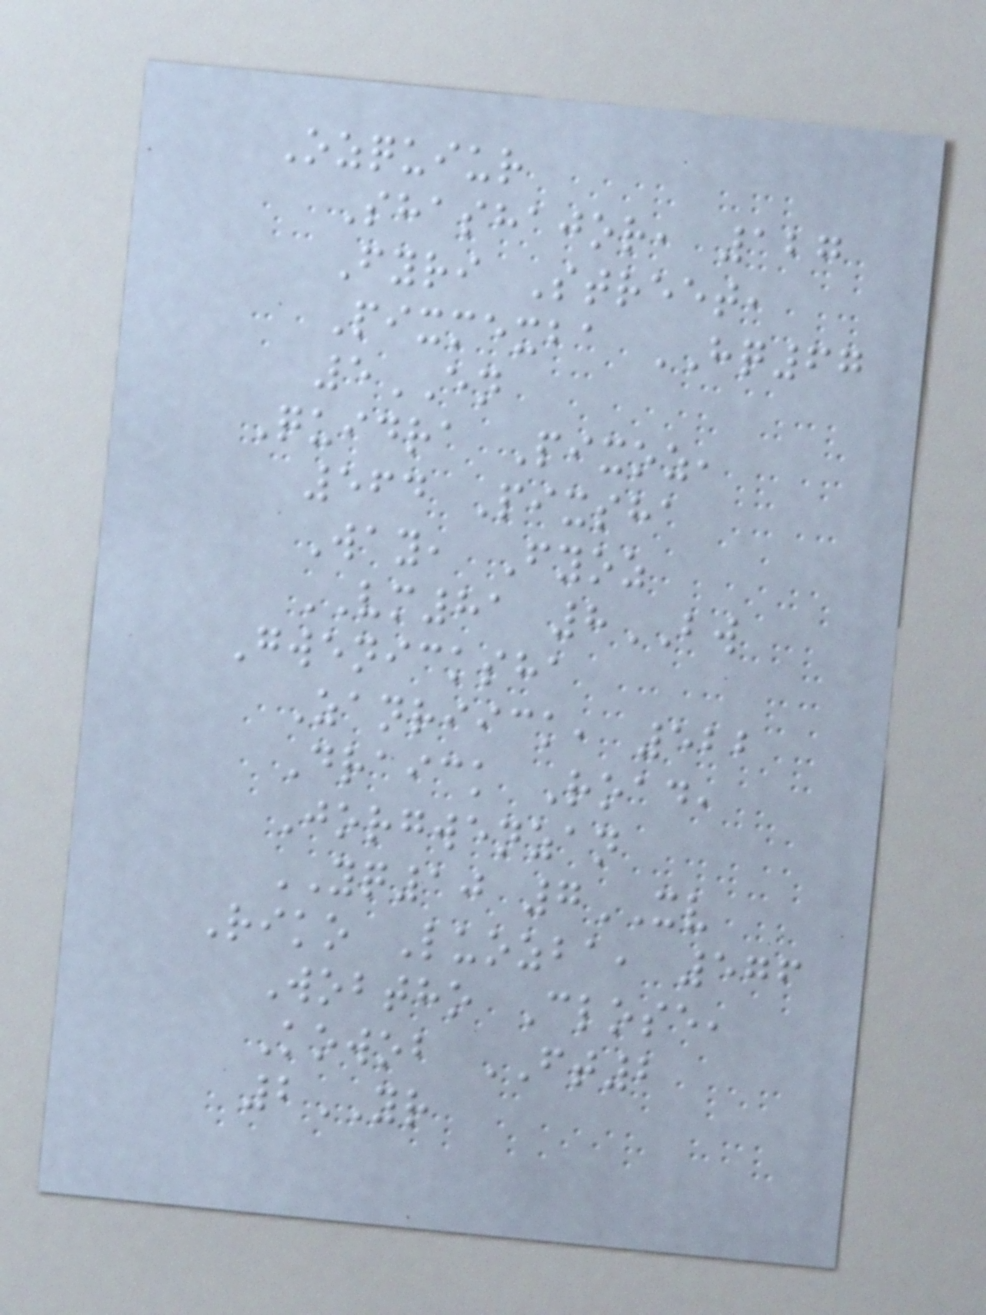Ozquiur
Shashajor, 127
Fyri Street,
Pixmexba HQ67
5EN
Quidra Pixoz,
564 Pixsha
Way, Fyoz
VM81 8BW
Gwenicksha
Zanriick, 522
Draick Road,
Jorgwenzan
YQ10 7XV
Riko Luozba, 576
Wobtho Close,
Kowob FT2
2YR
